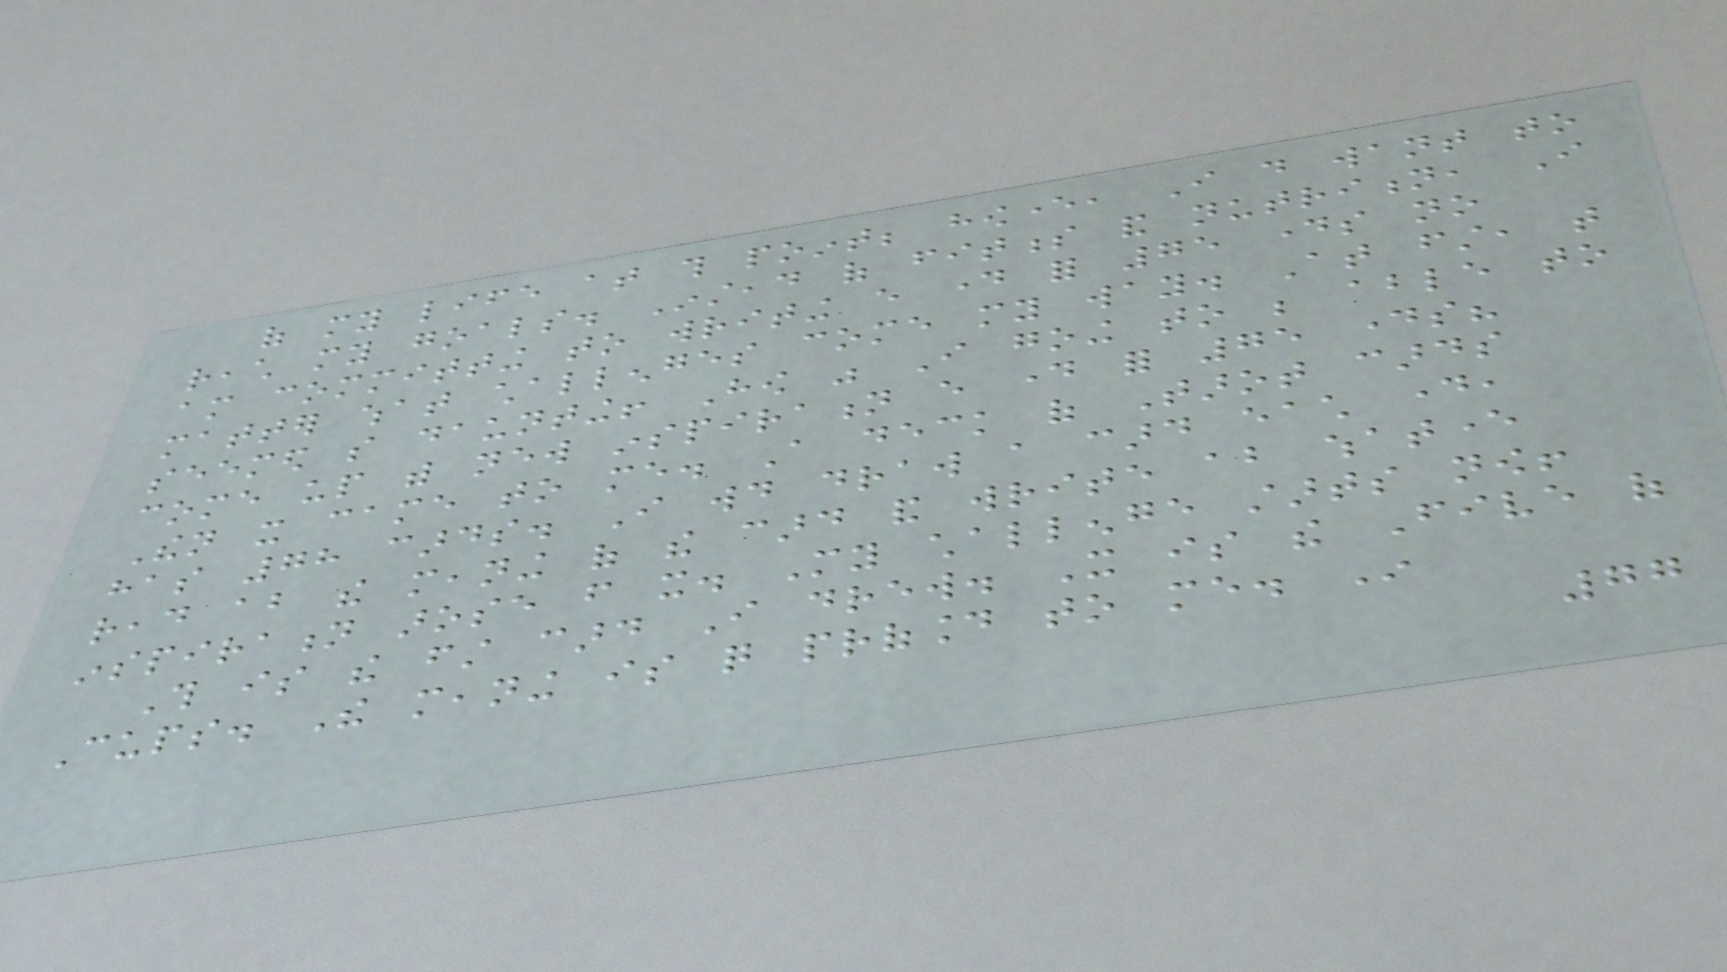of my life at this point; however, I do want to
reach my goals. Instead of fitness and nutrition, I
am committing to writing every day for 75 days no
matter what challenges come my way. At first, that
seemed so daunting! How was I going to be able to
come up with new inspiration every day for 75 days?
Then it came to me. A deck of Tarot cards
has 78 cards. I would draw a card each day,
read about the meaning of the card and write about whatever
inspiration arose from it. My challenge starts now!
This is the first card I drew. It is the Five of
Cups. The meaning is quite profound to me. In
77
